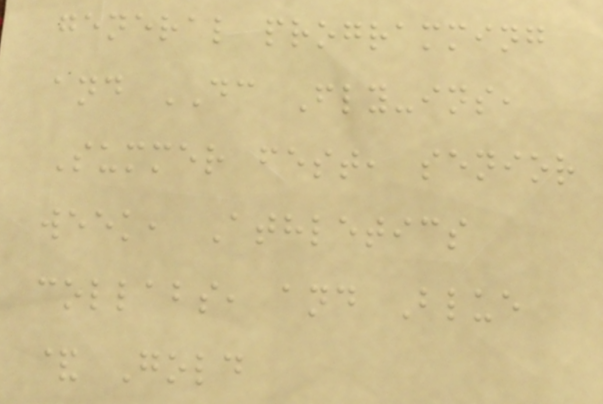general programming
and DC Fly-ins,
Summer fest, senior
week, Athletics
collabs, and Blue
& Gold
